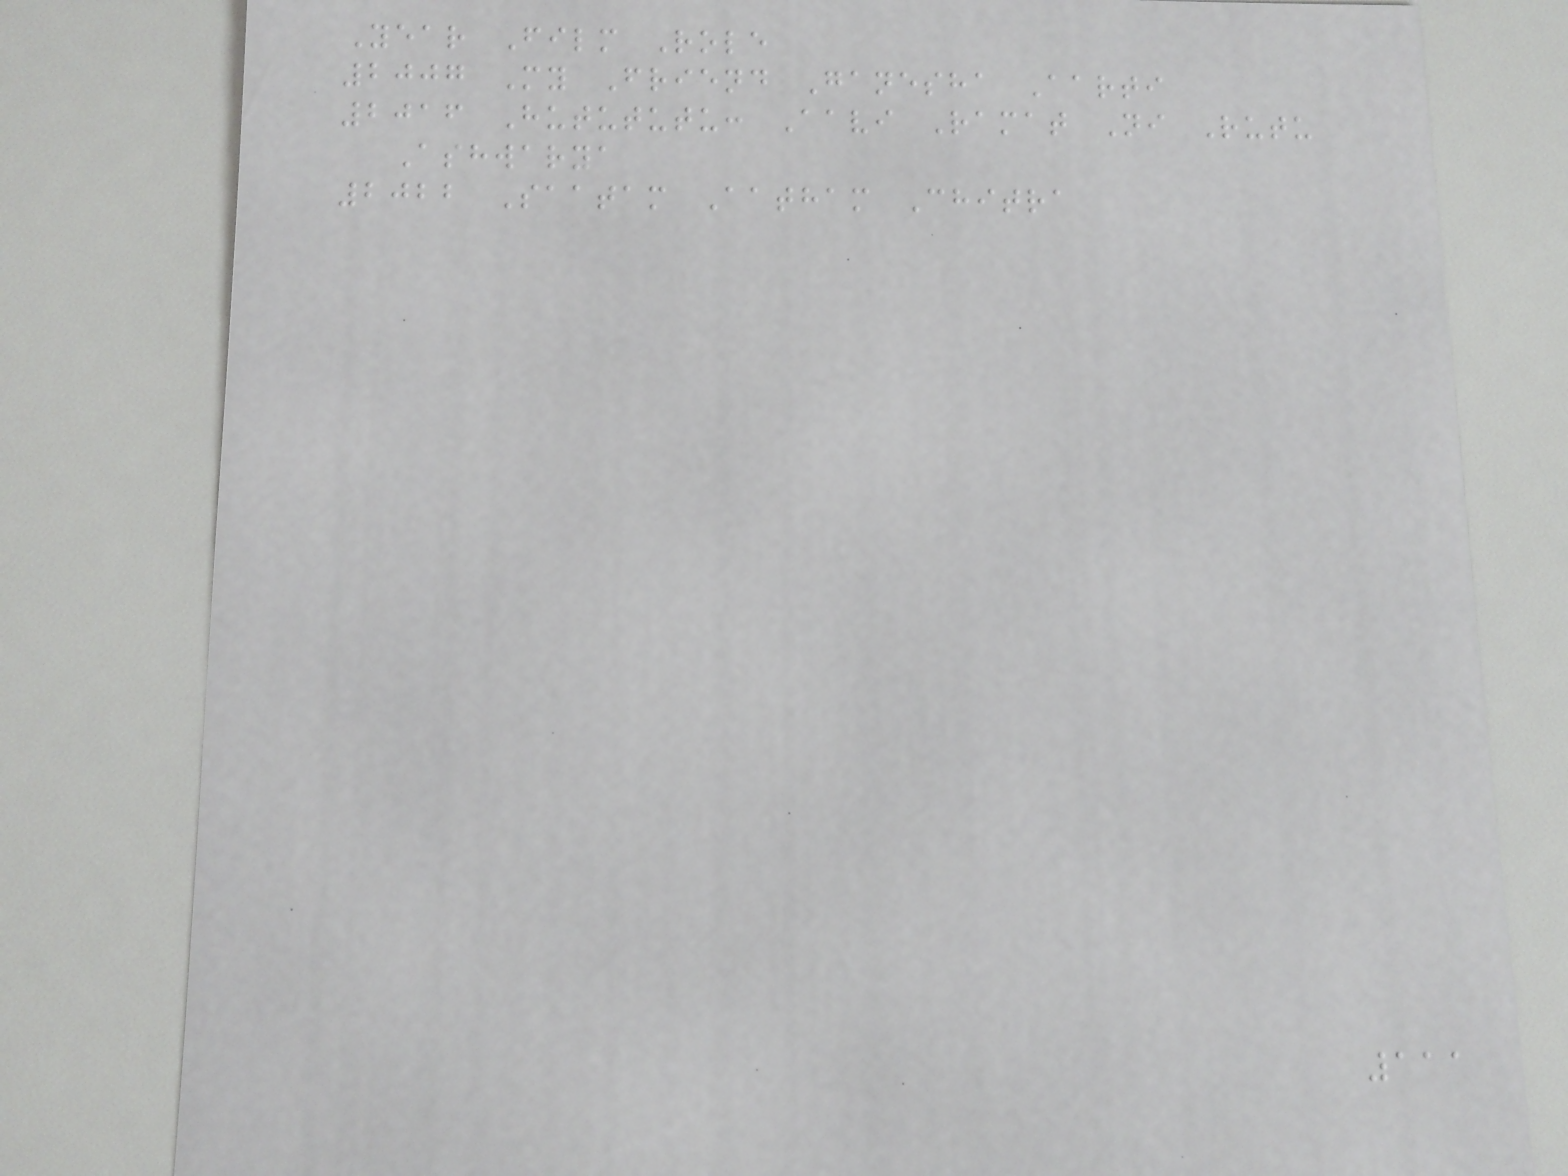Year Film Role
2007 My Friend Ganesha Aarti
2016 Hutututu: Aavi Ramat Ni Rutu
Ashwarya
2022 Saatam Aatham Chitra
111
